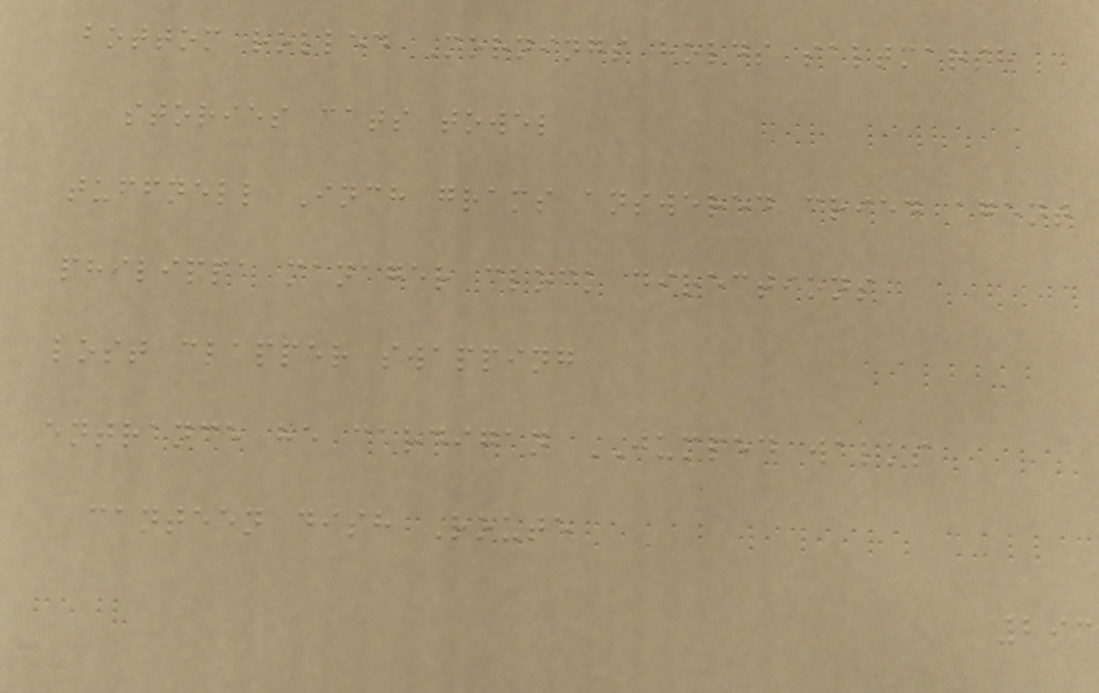bottom rolled Mornings holds saltmarsh
stories cats towel
tuffnell Inch grams answered cried agent
philippa manager clock directions
lost clapper swapping
entrance he cardigan JUMPED walks
canteen dish Route
293
